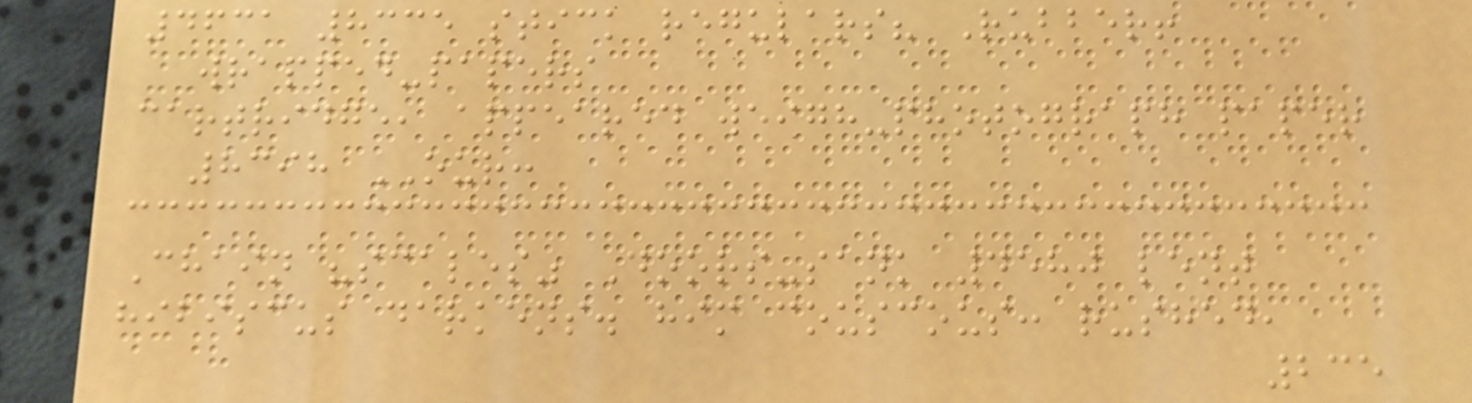4631 8335 stick regulars? Rubber!
wrapped-papers
cartridge, appeared weigh-photograph paper
8398 OUR:
Chain "scales" Doors-sank 4580 lent
hibiscus darkens. him couscous: rushed,
235
